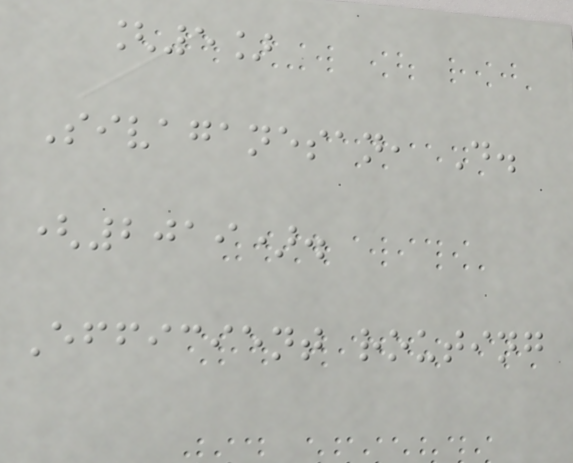[5]
Sivaganesan, D.
(2019).
Efficient routing
